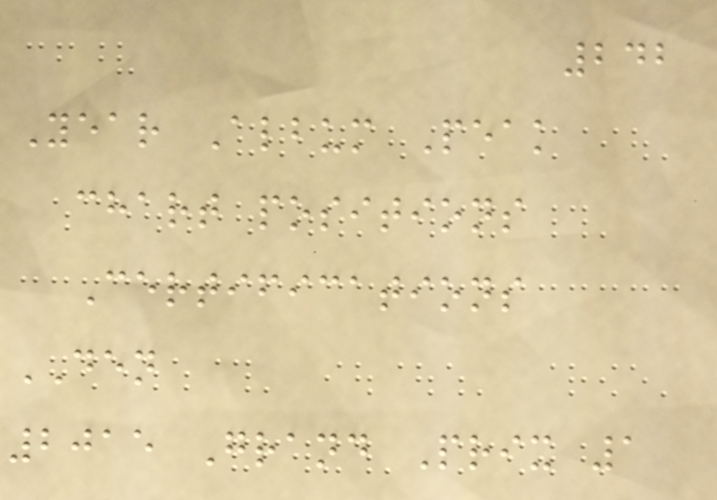242
Year Album Peak
chart positions
Certifications
DEN
2015 Grand Prix 1
